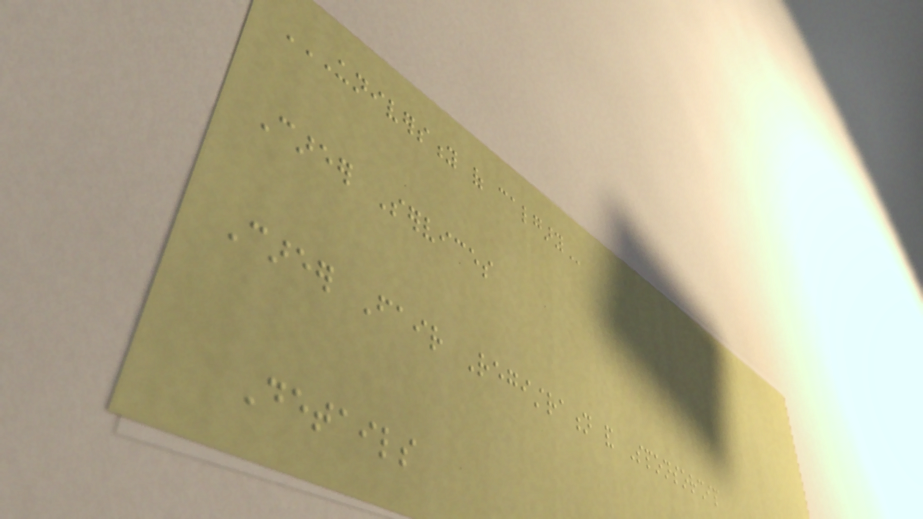UNIVERSITY OF CALGARY
Career Services
Career Fair Registration and Sponsorship
Details
